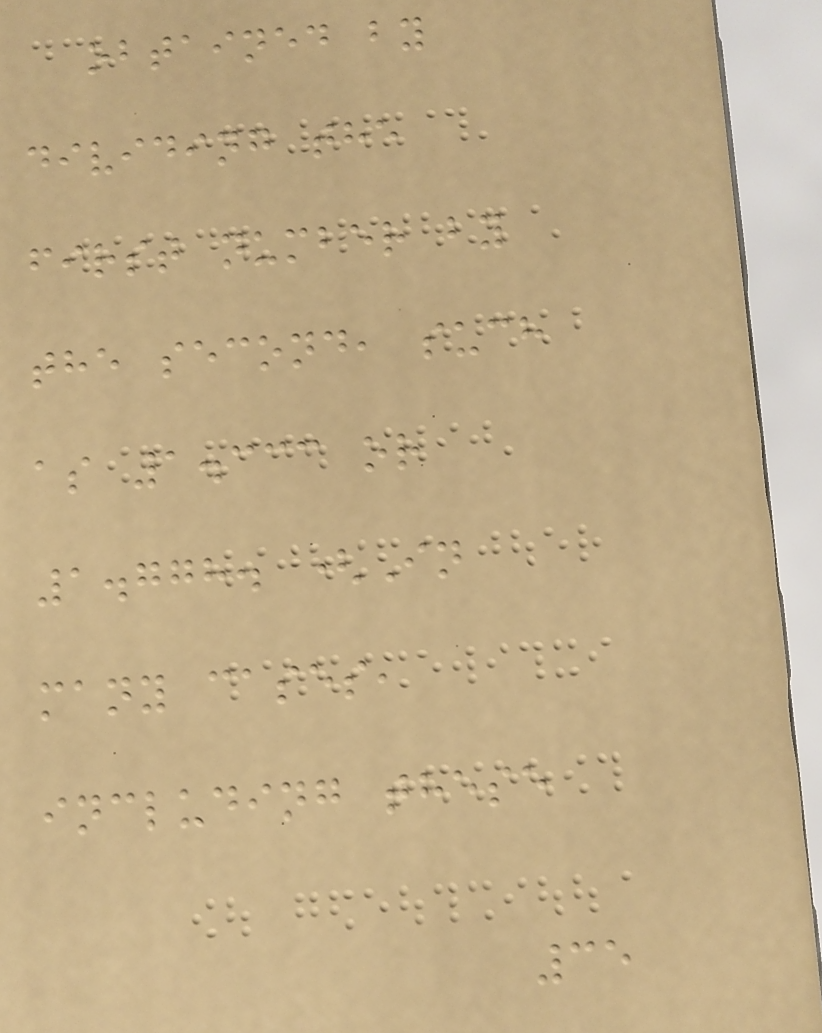obtained by
dividing the
first number by
the second, such
as 1.333 or
1.778. (In
many cases,
including these
35
